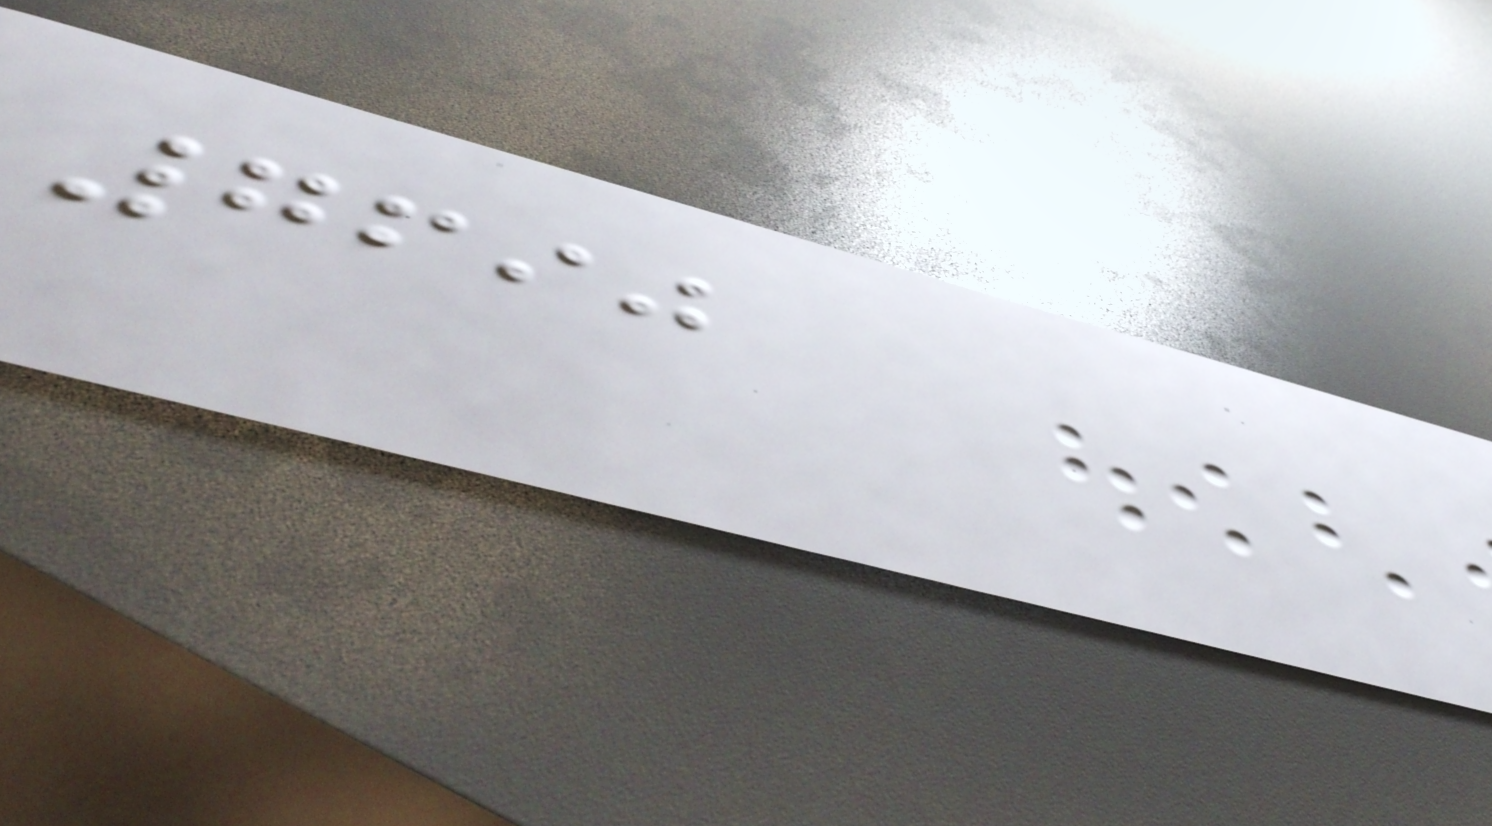7690
